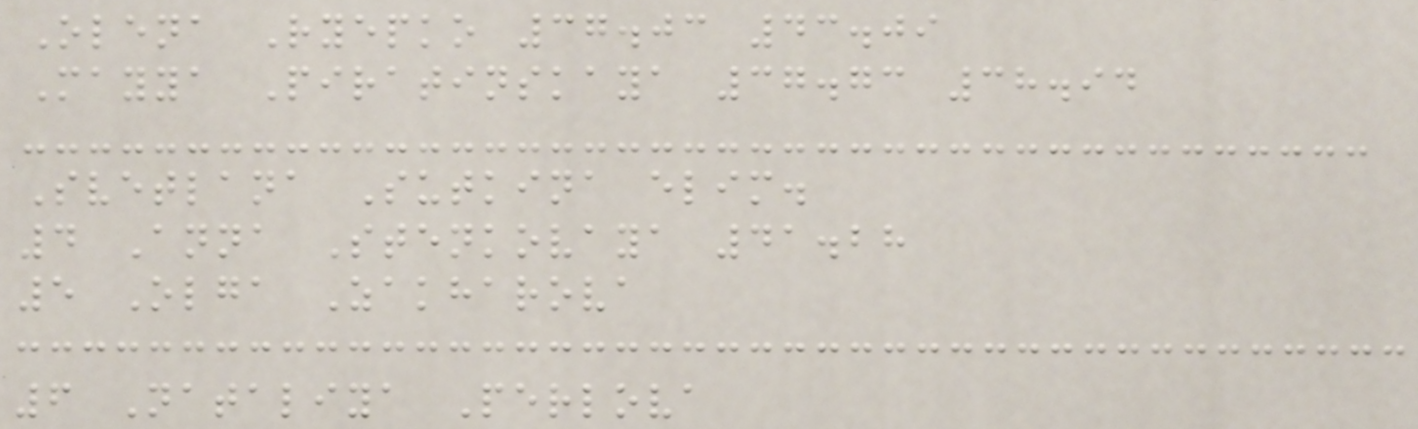Olena Ryepko 37.03 43.09
Mayya Piratinskaya 37.73 38.94
Svetlana Sutkina elim.
4 Anna Stenkovaya 41.28
5 Olga Zakharova
6 Nataliya Perlova
